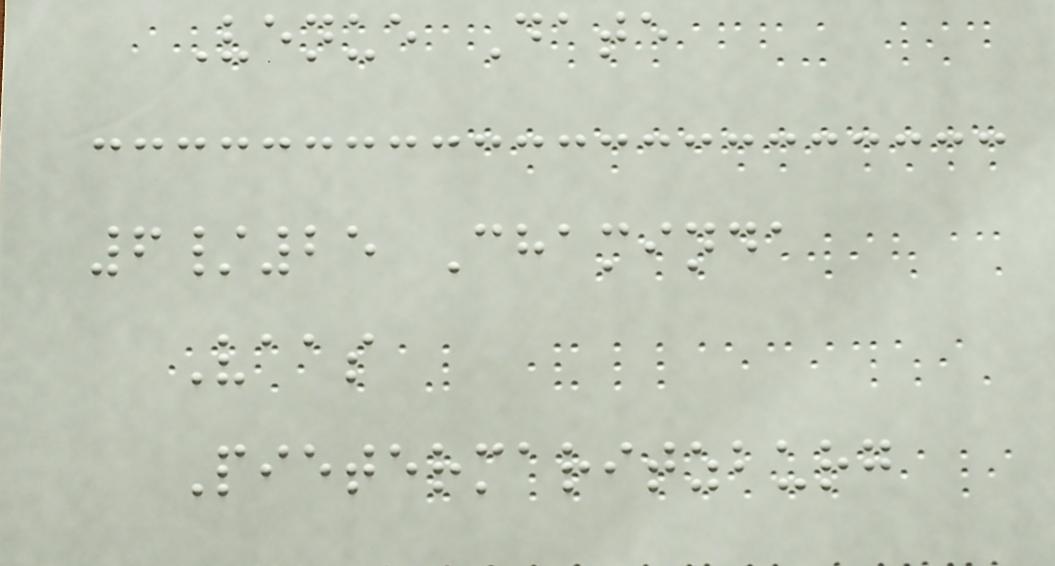Venue Date
6/25 Chaminda
Vaas
Pietermaritzburg
